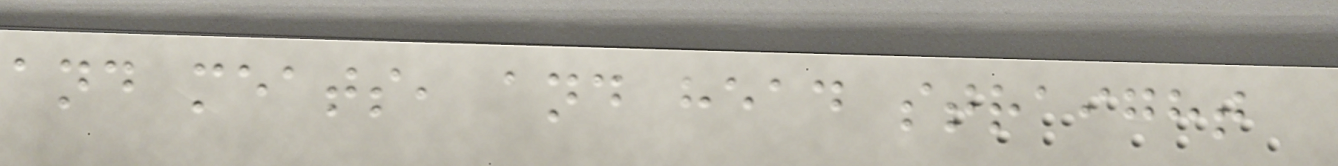and meats, and head straight
